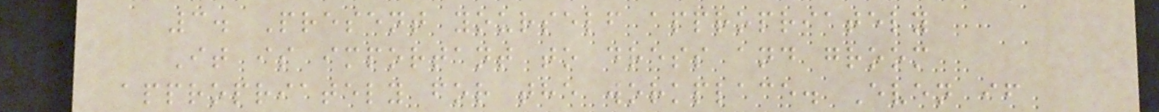3. Present yourself appropriately
It is important to dress and groom
appropriately for the workplace. Even if
